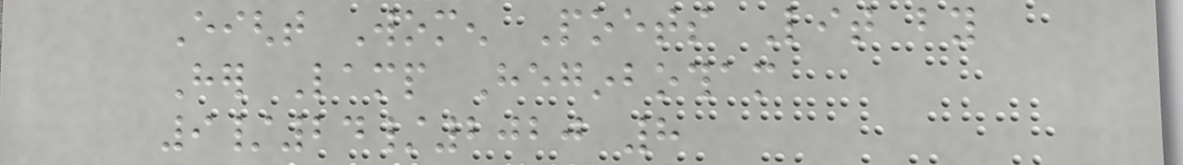Eight Women Poets Lit by
Her Lamp Heginbotham
9/24/2020 8
